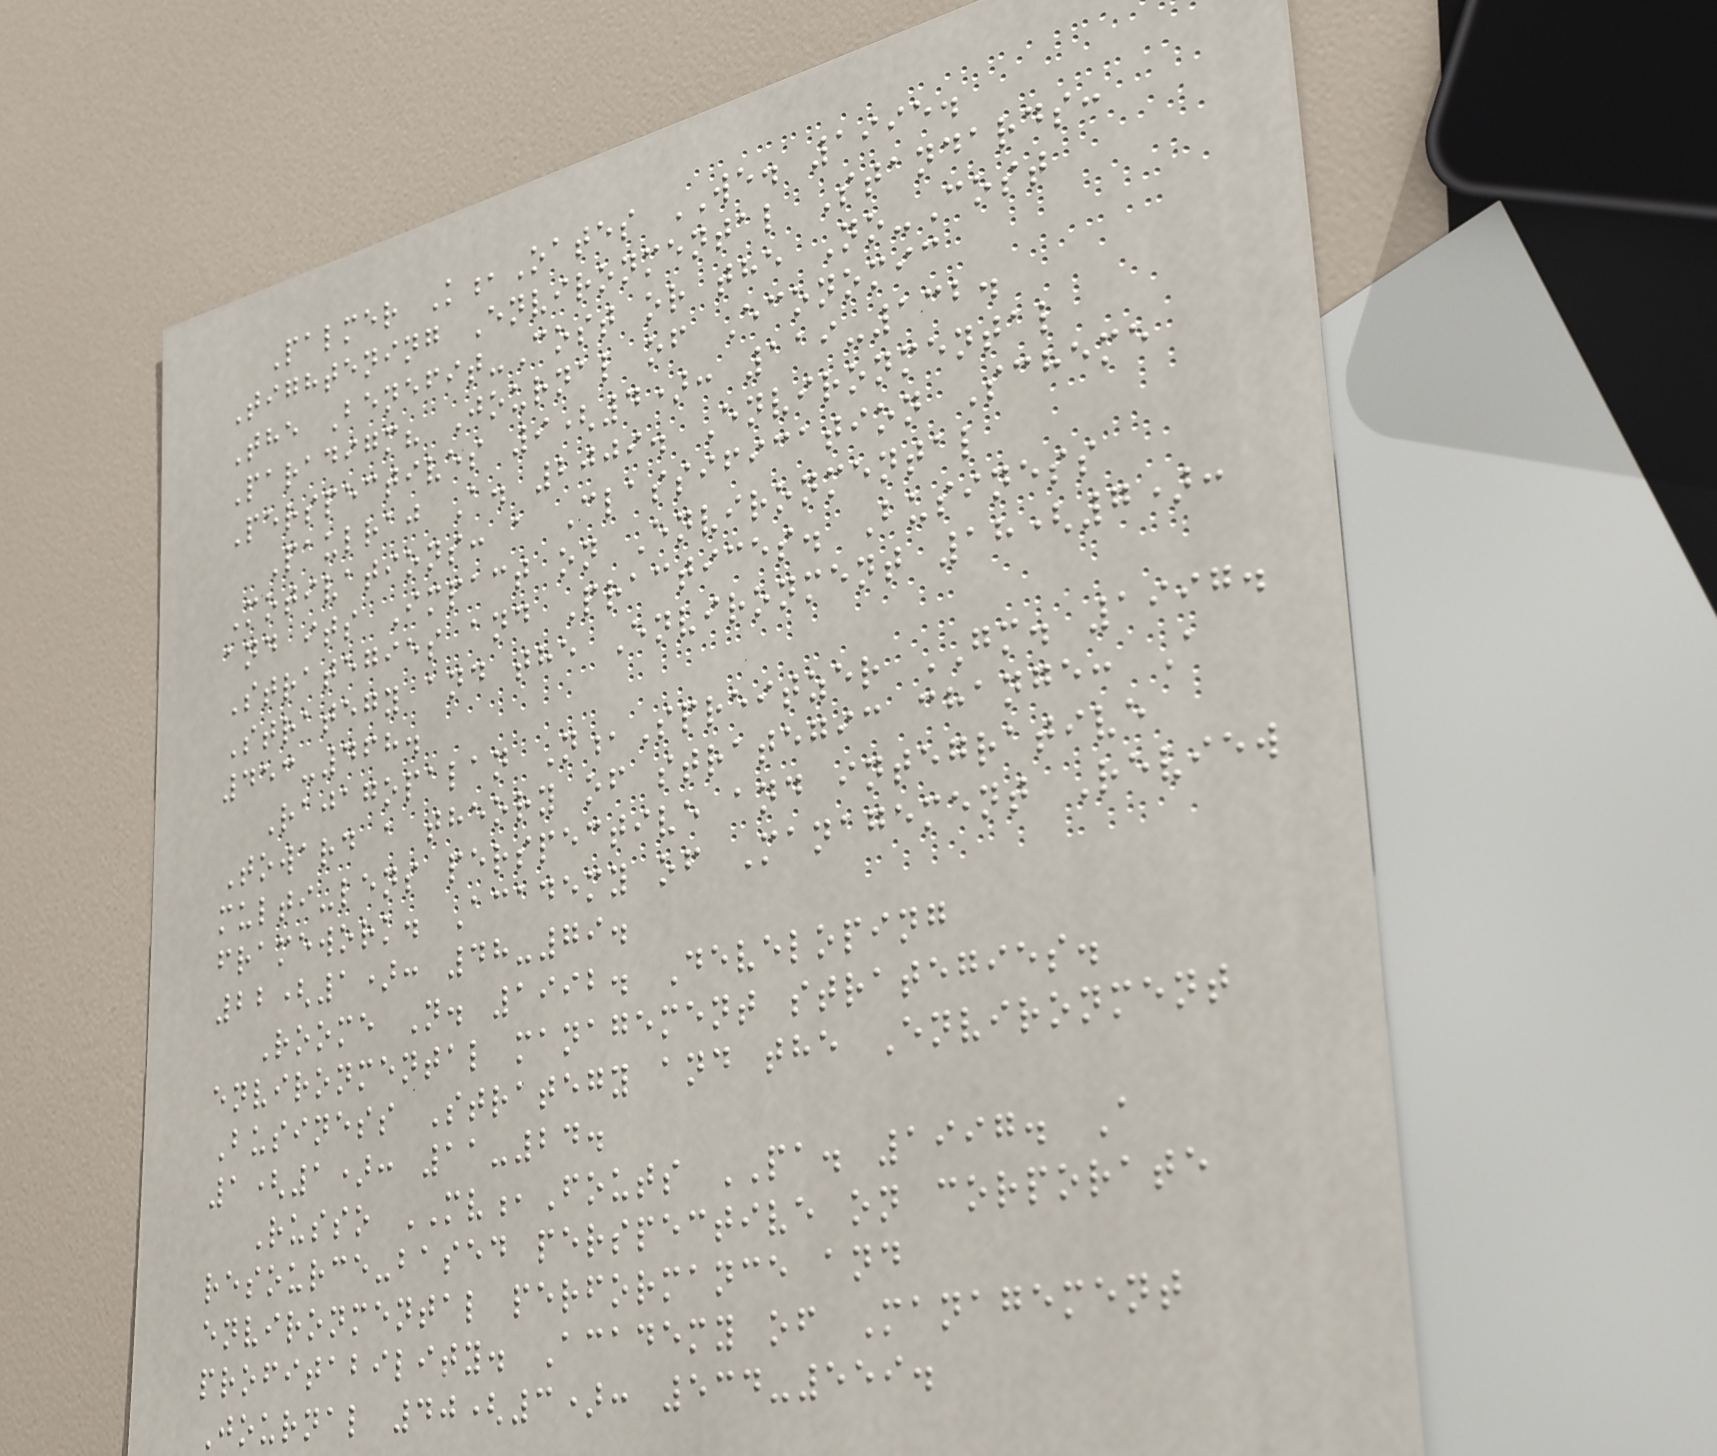Palmer K,Oates WE. 1995.
Tightening Environmental Standards:
The Benefit-Cost or the No-Cost
Paradigm? Journal of Economic
Perspectives 9(4): 119-132.
Paulraj A. 2009. Environmental
Motivations: a Classification Scheme
and its Impact on Environmental
Strategies and Practices. Business
Strategy and the Environment 18(7):
453-468.
Rajagopalan N,Spreitzer GM. 1997.
Toward a theory of strategic change: A
multi-lens perspective and integrative
framework. Academy of Management Review
22(1): 48-79.
Roome N. 1992. Developing
environmental management strategies.
Business Strategy and the Environment
1(1): 11-24.
Russo MV,Fouts PA. 1997. A
resource-based perspective on corporate
environmental performance and
profitability. Academy of Management
Journal 40(3): 534-559.
